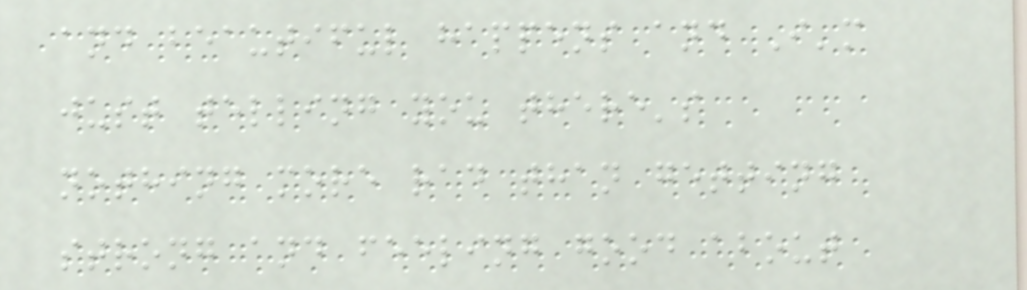and beautiful happens and I'm
just telling you there's
nothing more rad than getting
strong and feeling good about
